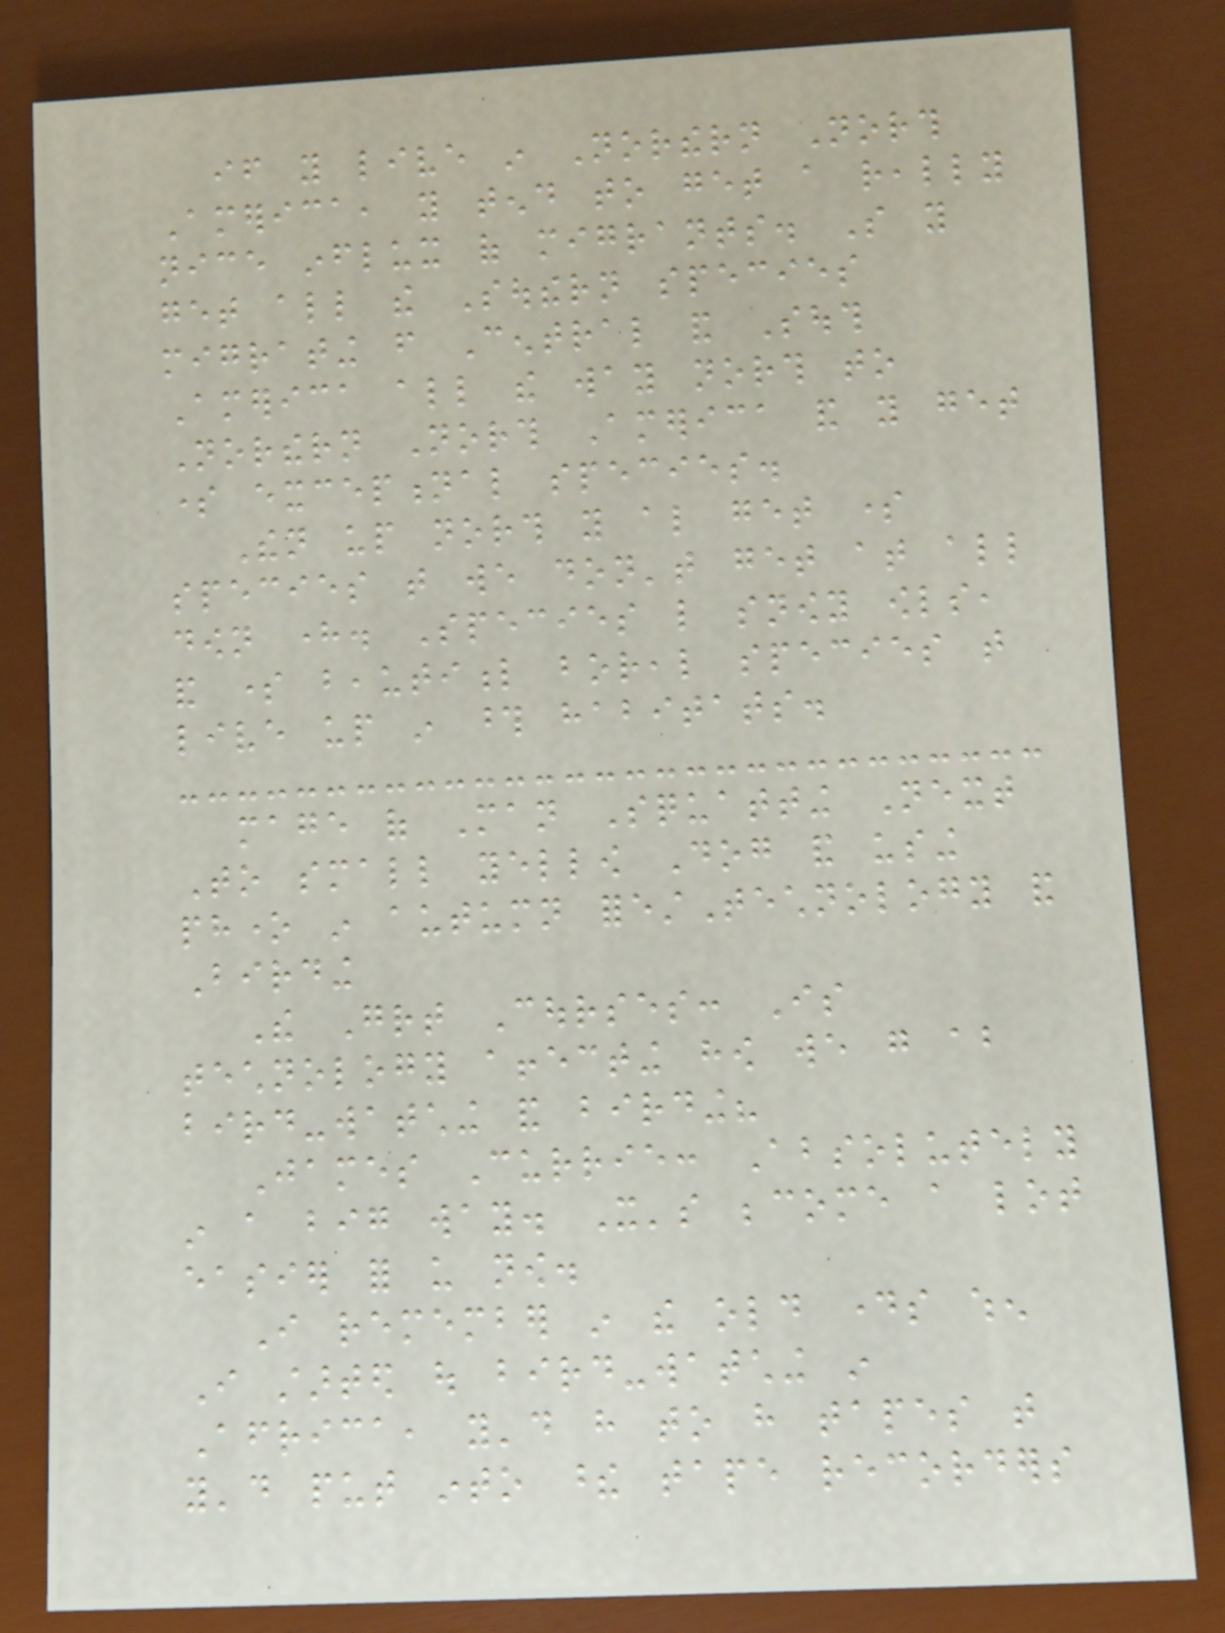if you live in Northern North
America, you tend to get a really
nice influx of migrants. So you
get all the Southern species
migrating from Central and South
America all the way north to
Northern North America and you get
some exceptional species.
Then up north you also get some
species that we don't get at all
down here. Species like snowy owls,
and some beautiful boreal species that
live up in those habitats.
mage of Man Squatting Next
To small yellow Dog and using
phone in autumn forestTechnology and
Birding
The Great Courses: Is
technology affecting how we go about
bird-watching and birding?
James Currie: Absolutely
in a big way. It's become a lot
easier for us now.
I remember in the old days when
I started out bird-watching in
Africa, you'd have to have tapes that
you'd put into these tape recorders
